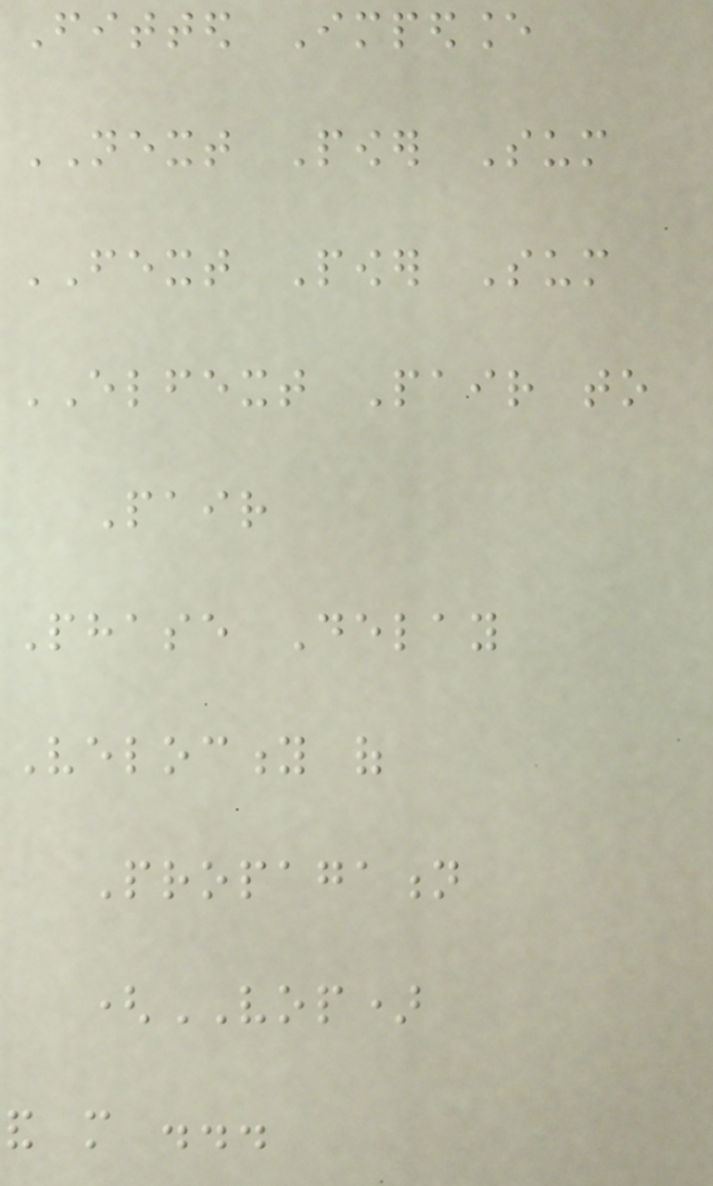Fitted Impedance
NEXT Power Sum
FEXT Power Sum
ELFEXT Pair to
Pair
Phase Delay
Velocity of
Propagation
(VOP)
and more ...
